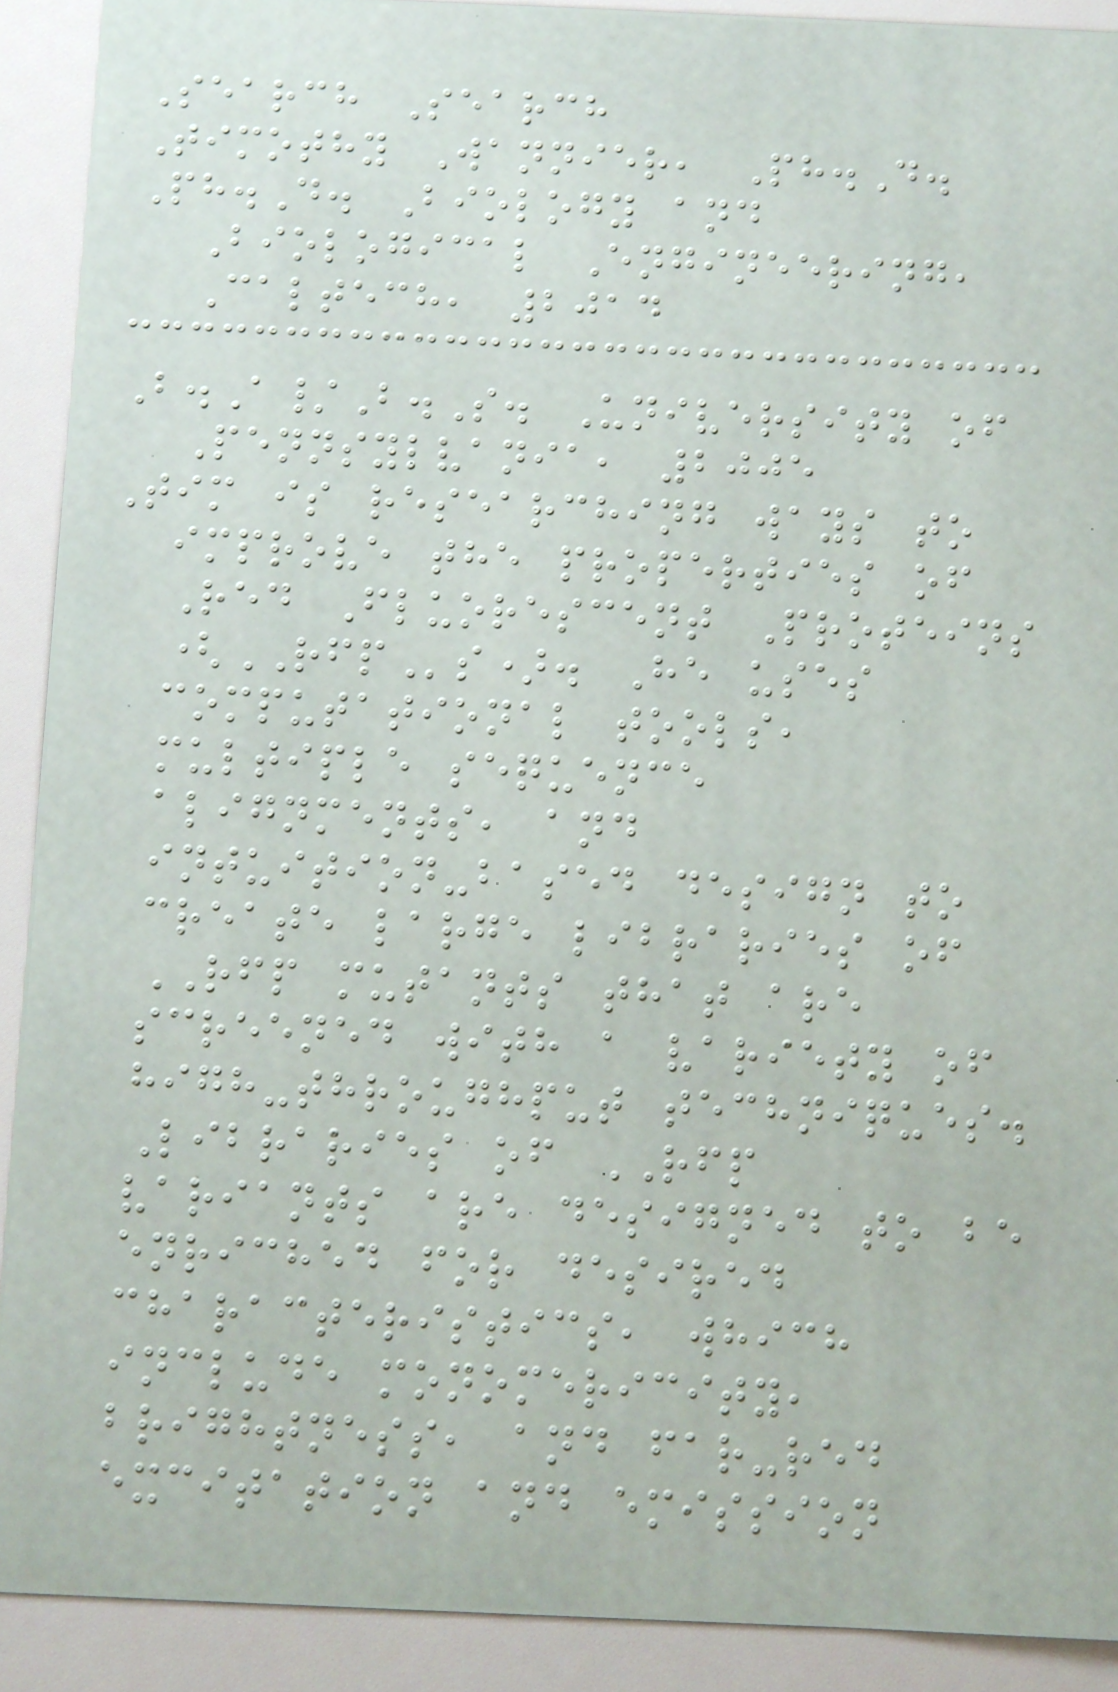Search Search
Timothy Wannier, Ph.D.
Ph.D. Biology and
Biological Engineering,
Caltech, 2014
B.A/B.S. University of
Pennsylvania, 2005
Tim is researching ways to
improve the properties of
Red Fluorescent Proteins
(RFPs). He uses
computational tools,
multiple sequence
alignments, and
intuition-based design to
create large libraries of
RFP mutants that are
screened with a variety of
high-throughput techniques.
Libraries of RFP
variants are designed to be
enriched for desired
characteristics, which
include monomericity,
brightness, and far-red
excitation and emission
